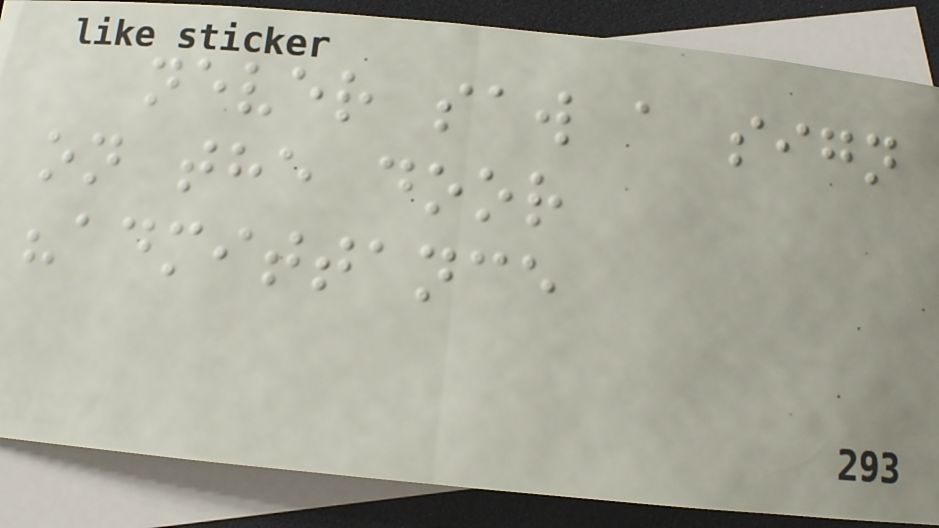never saw a sign
on the door
"admittance
